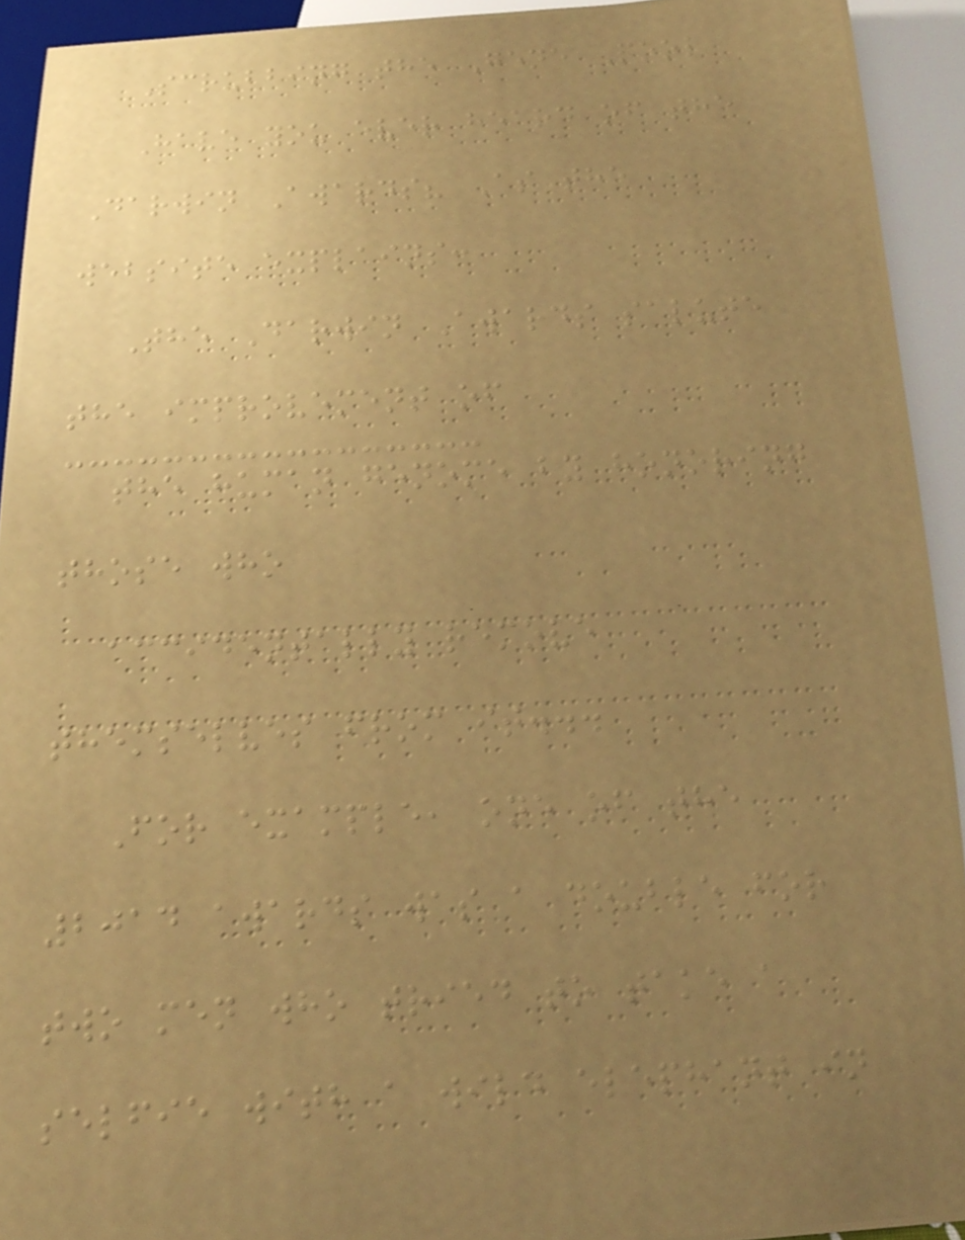Scrubbing the Gene Pool
Have you ever heard of the
Darwin Awards? As the
website explains:
The Darwin Awards salute
the improvement of
the human genome by honoring
those who
accidentally remove
themselves from it...
For example, one of the
2014 awards was a double for
two men who tried to take a
selfie with a wild elephant in
